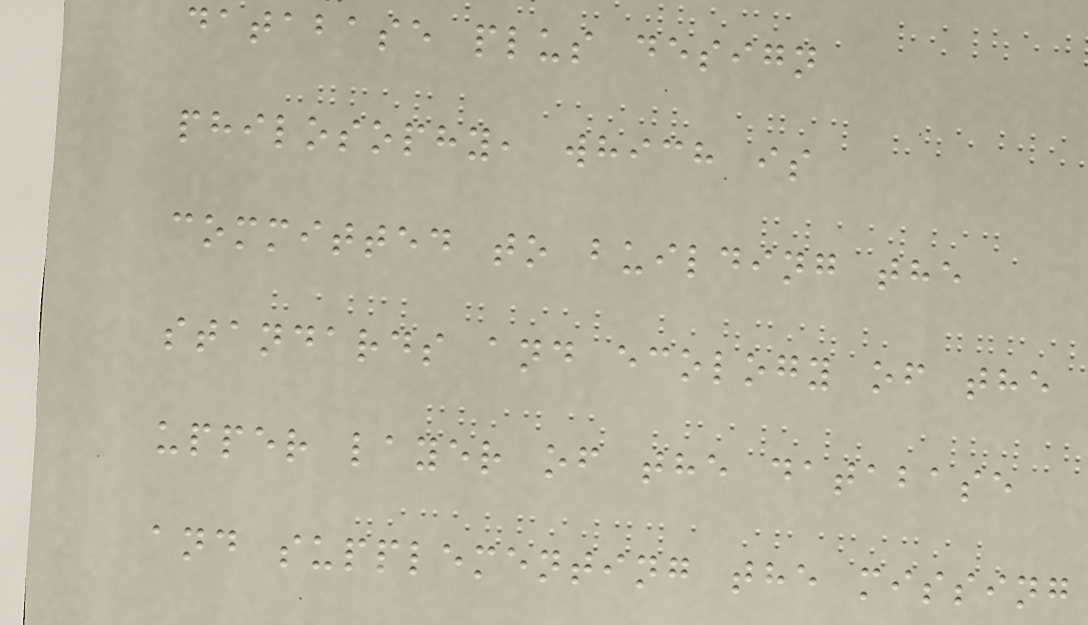database plus design
philosophy, which is
committed to building the
standards and ecology of the
upper layer of the database
and supplementing the missing
